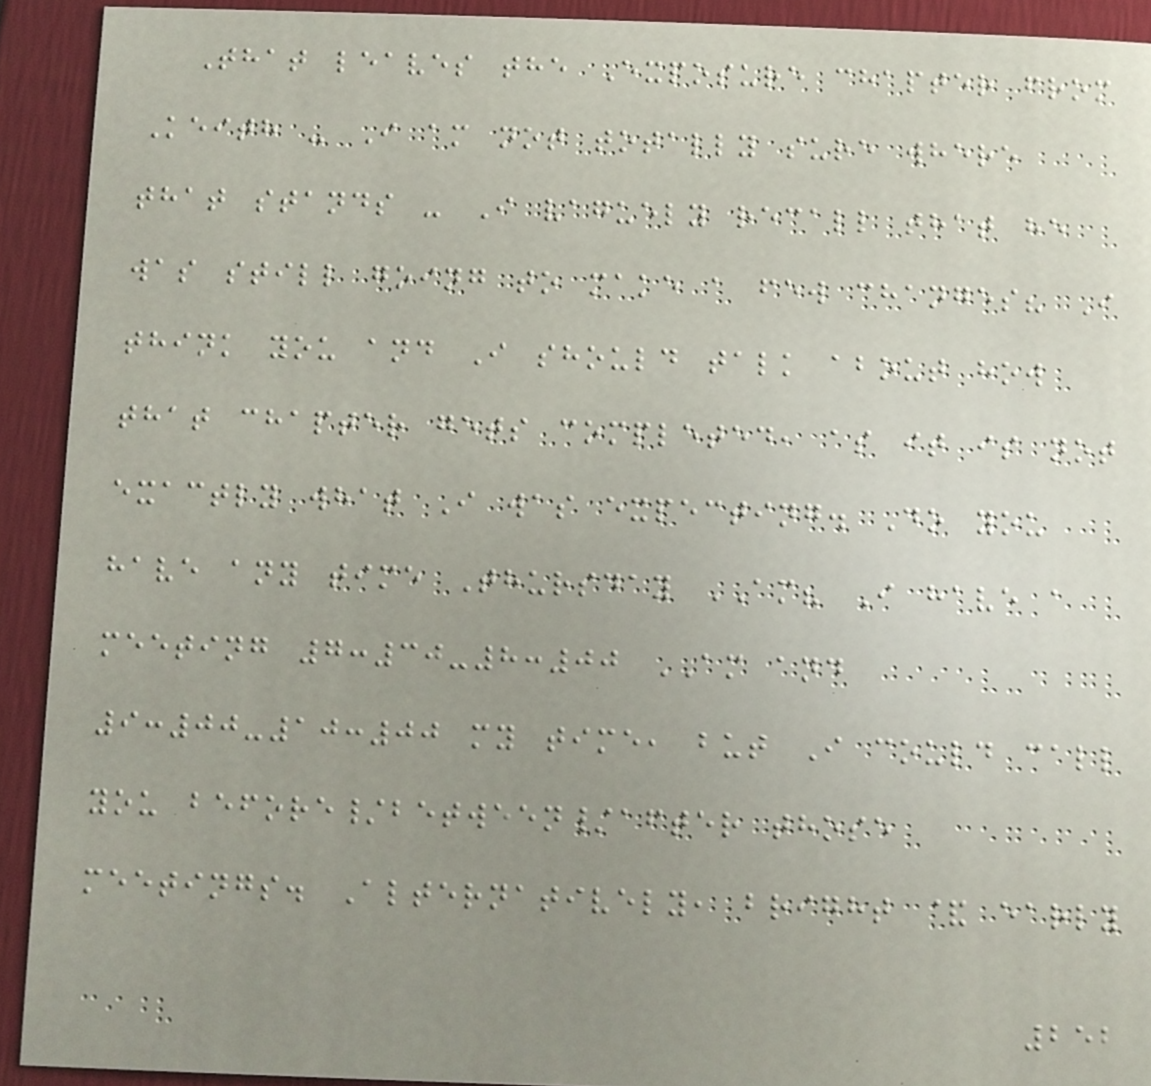That leaves the Exposure chapter from
Keith - I am not totally sure where
that stands - I vaguely recall that he
was still going to make a few changes? I
think you and I should talk about how
that chapter gets completed, as it is not
exactly what I was expecting. Do you
have any time Thursday AM? I have a
meeting 7:30-8:00 AM and
9:00-10:00 my time, but I could call
you before/between/after those
meetings. Alternatively, bright & early
252
